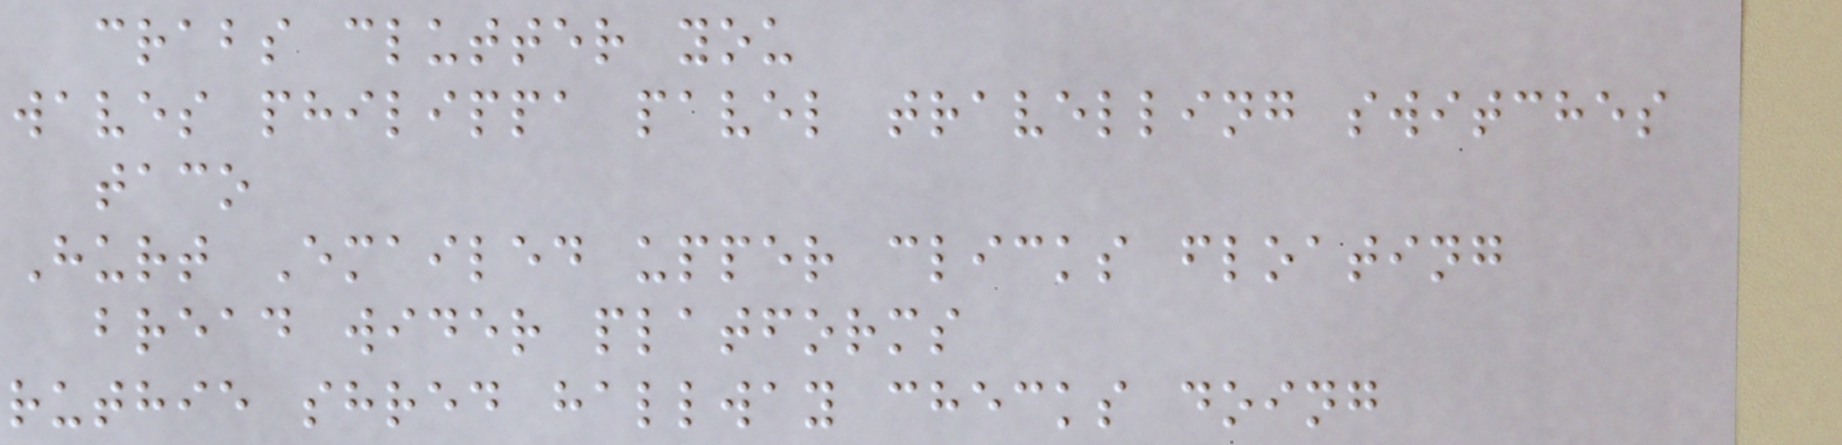crabs clutter you
waves philippa pavel travelling switches
taco
Hurt Emailed upper clicks floating
bread wider platforms
ruthie shred hallway checks doing
